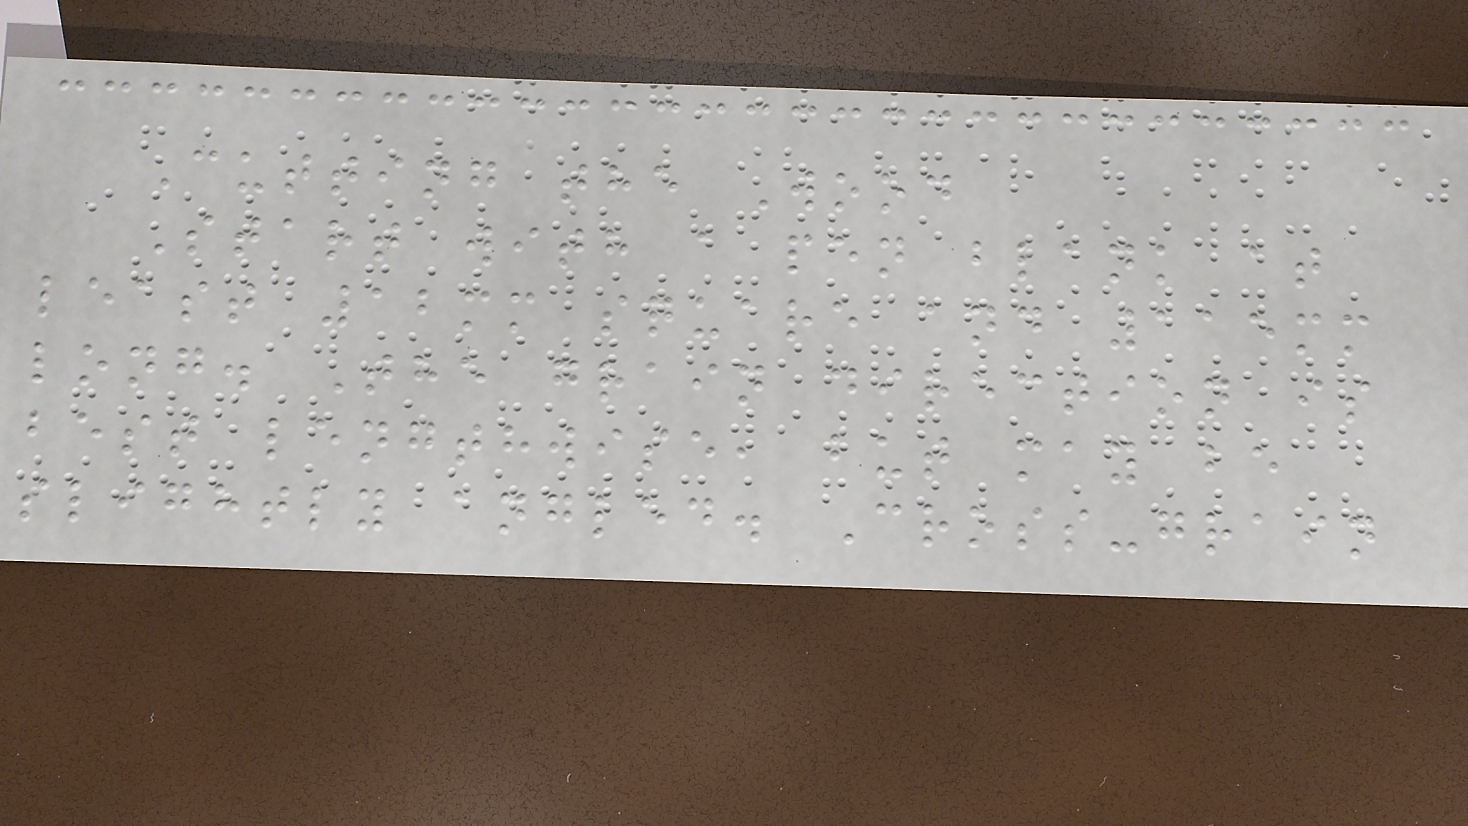Cutting the Wood
Start with a pen blank at
least 12mm square and 115mm
long. The grain direction is
best lengthwise, but may be
slightly angled. Cross-grain
